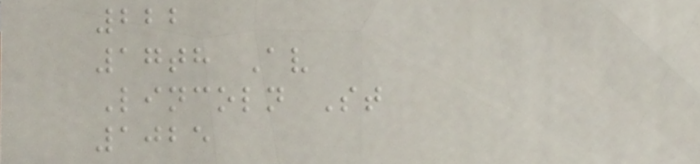222
17th Av
Lincoln St
1025
